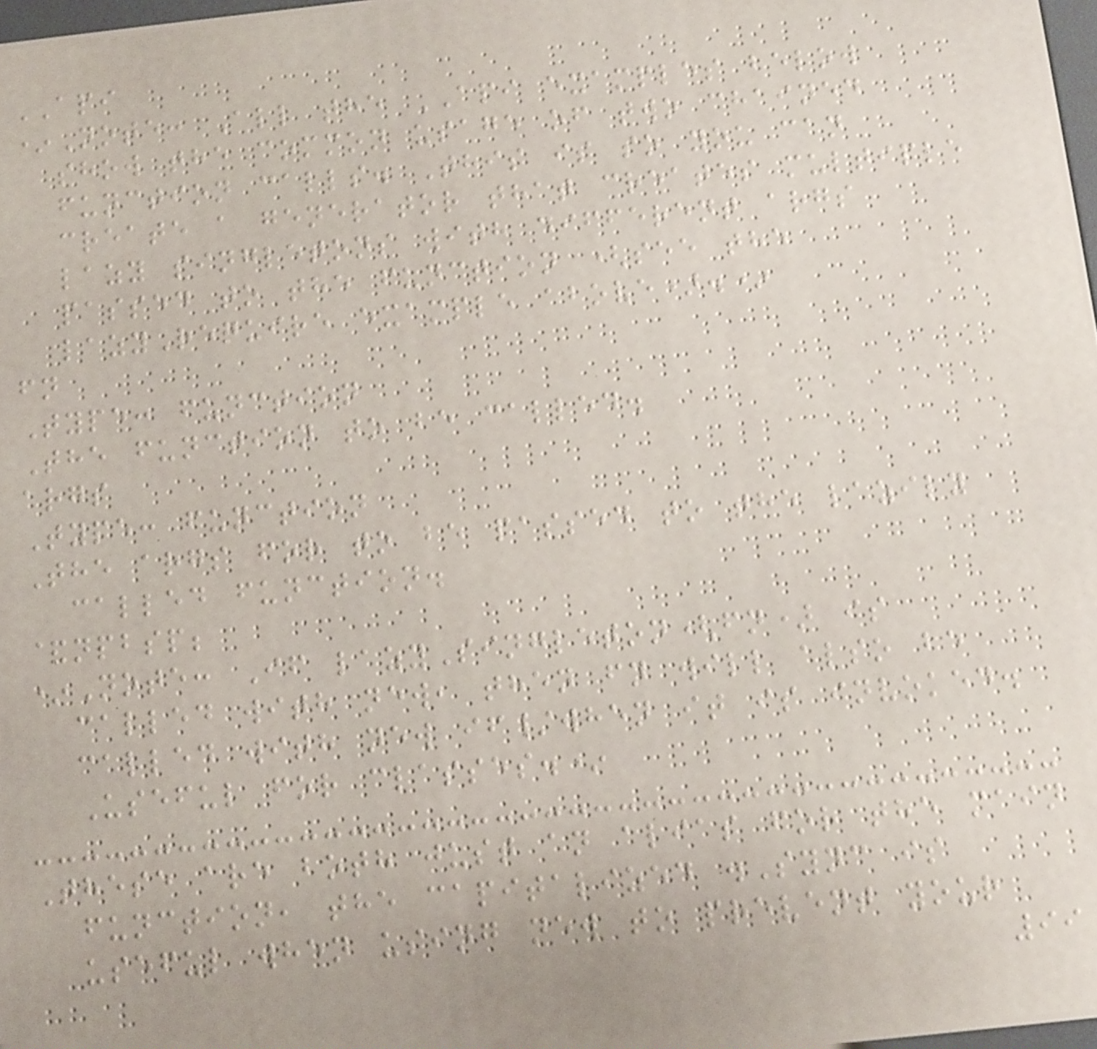API
*Note: All the API examples below
show the common usage of two chained
function calls. This is so you can
create a generator that creates multiple
lazy singletons with different args
passed to the function (see the
lazyRequire example above).*
fn
Type: function
The function to be called.
args
Type: function
The args for to be passed to the lazily
called function.
&npbsp;
*Note: If lazySingleton(fn) is
called with new, then fn will also be
called with new if/when it is invoked.
Useful for classes.*
These are both just an alias for the main
function, the capitalized .Sync is
useful when using new to prevent your
99
